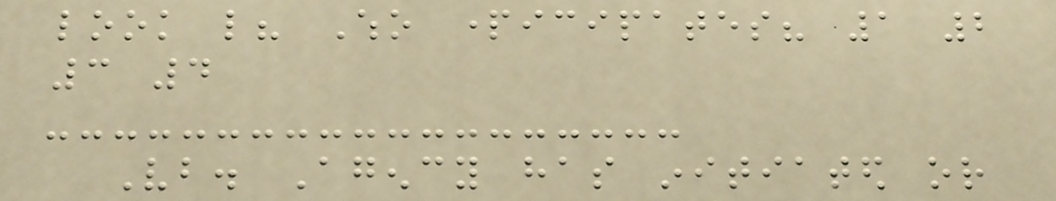look like? Who participates? 1 2
3 4
Vb. Agency has initiated or
